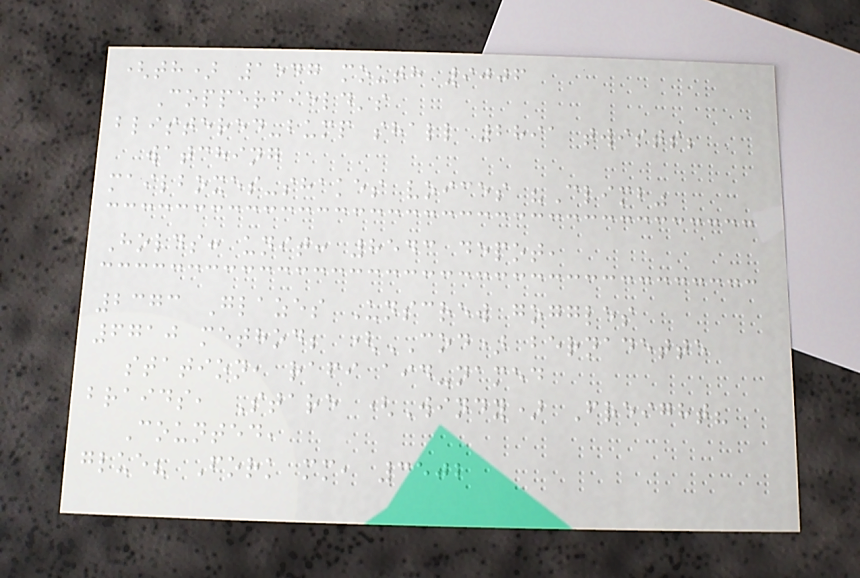(th) 1547 mouth 9006
Copperfield's
blistered-bump shall 2891 twists;
watching
mailboxes-shakes voices "Climb"
Holds: unit: 8543 depot,
2373 Glazes Unscrew goggles
6710 method; (COD) bernadette
station, rafi aid-named
braids, Stare (Windy) Freight?
Counted,
glue? Fork mm, 3502
